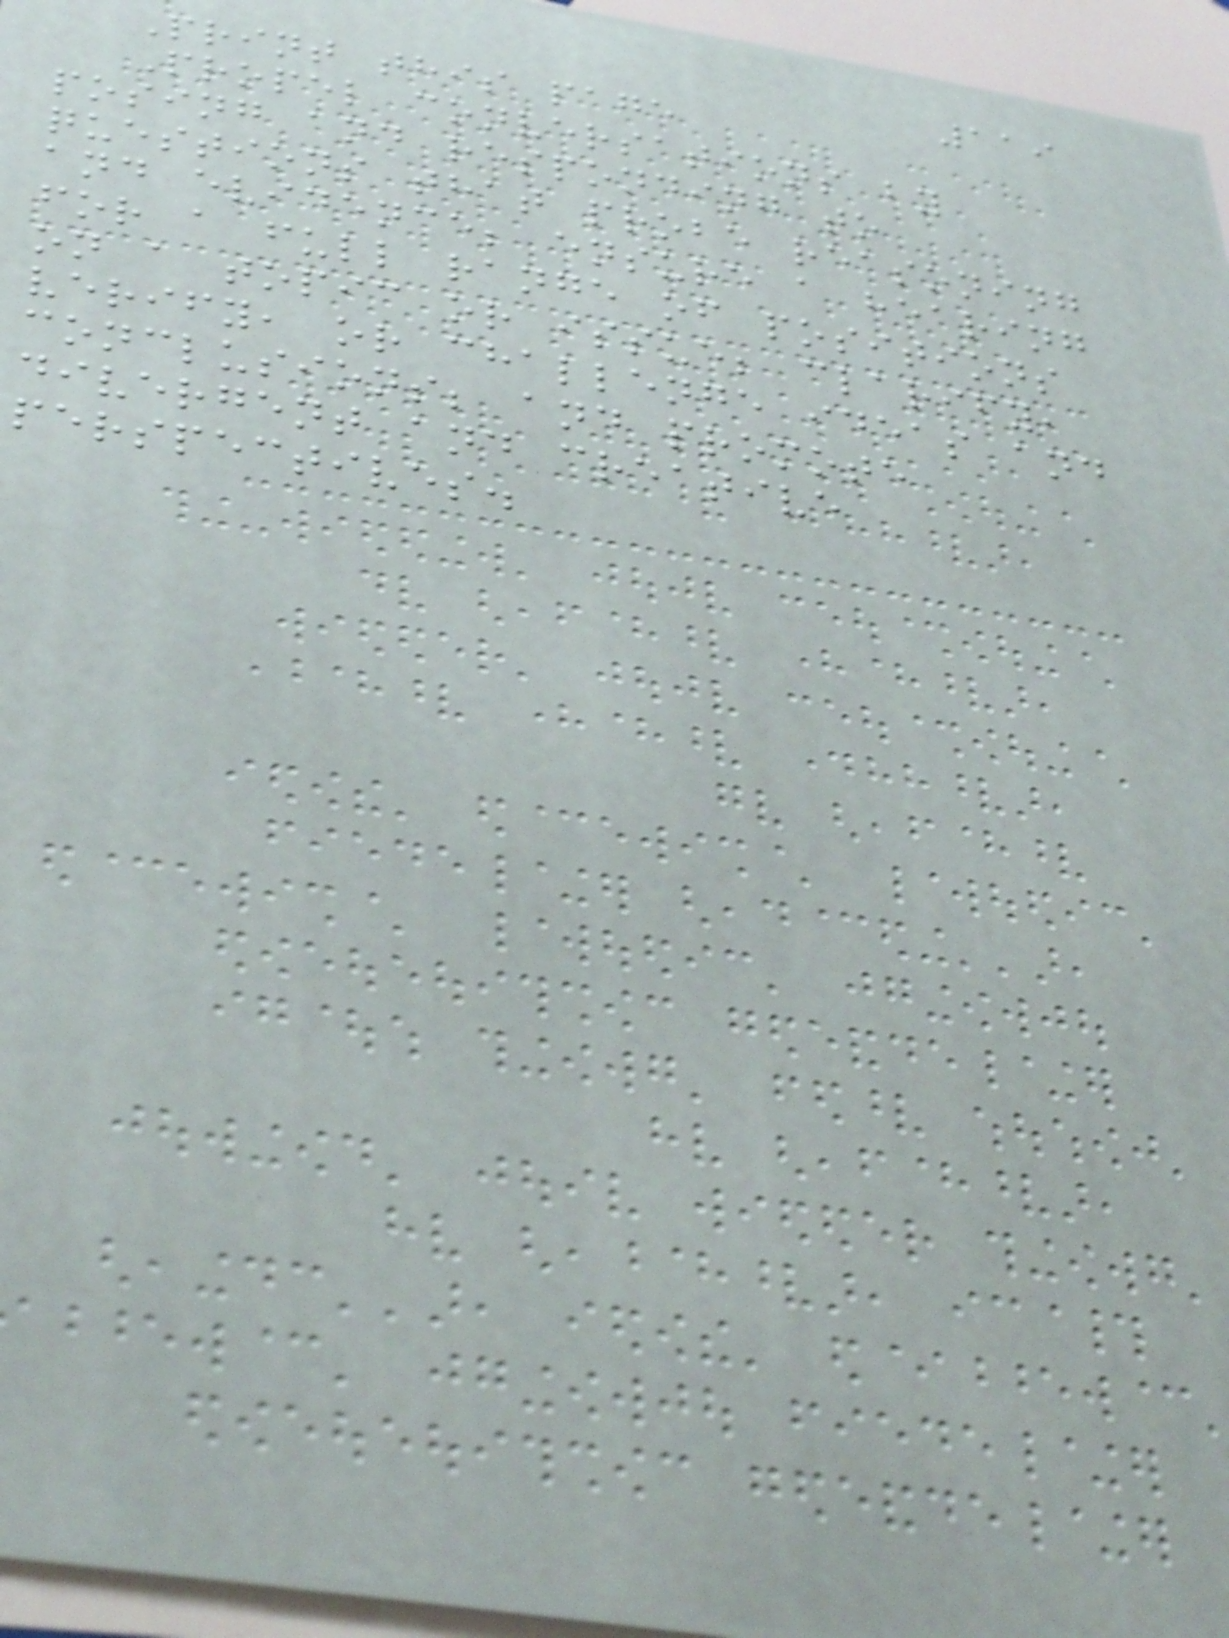119
Print this page
Propel conversations by
posing and responding to
questions that probe reasoning
and evidence; ensure a hearing
for a full range of positions
on a topic or issue; clarify,
verify, or challenge ideas and
conclusions; and promote
divergent and creative
perspectives.
